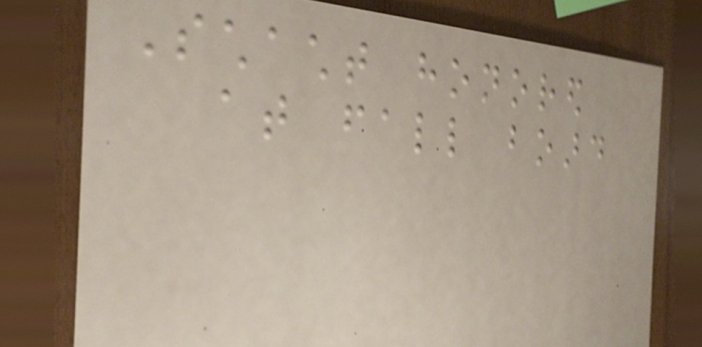Schacht honored
at fall board
